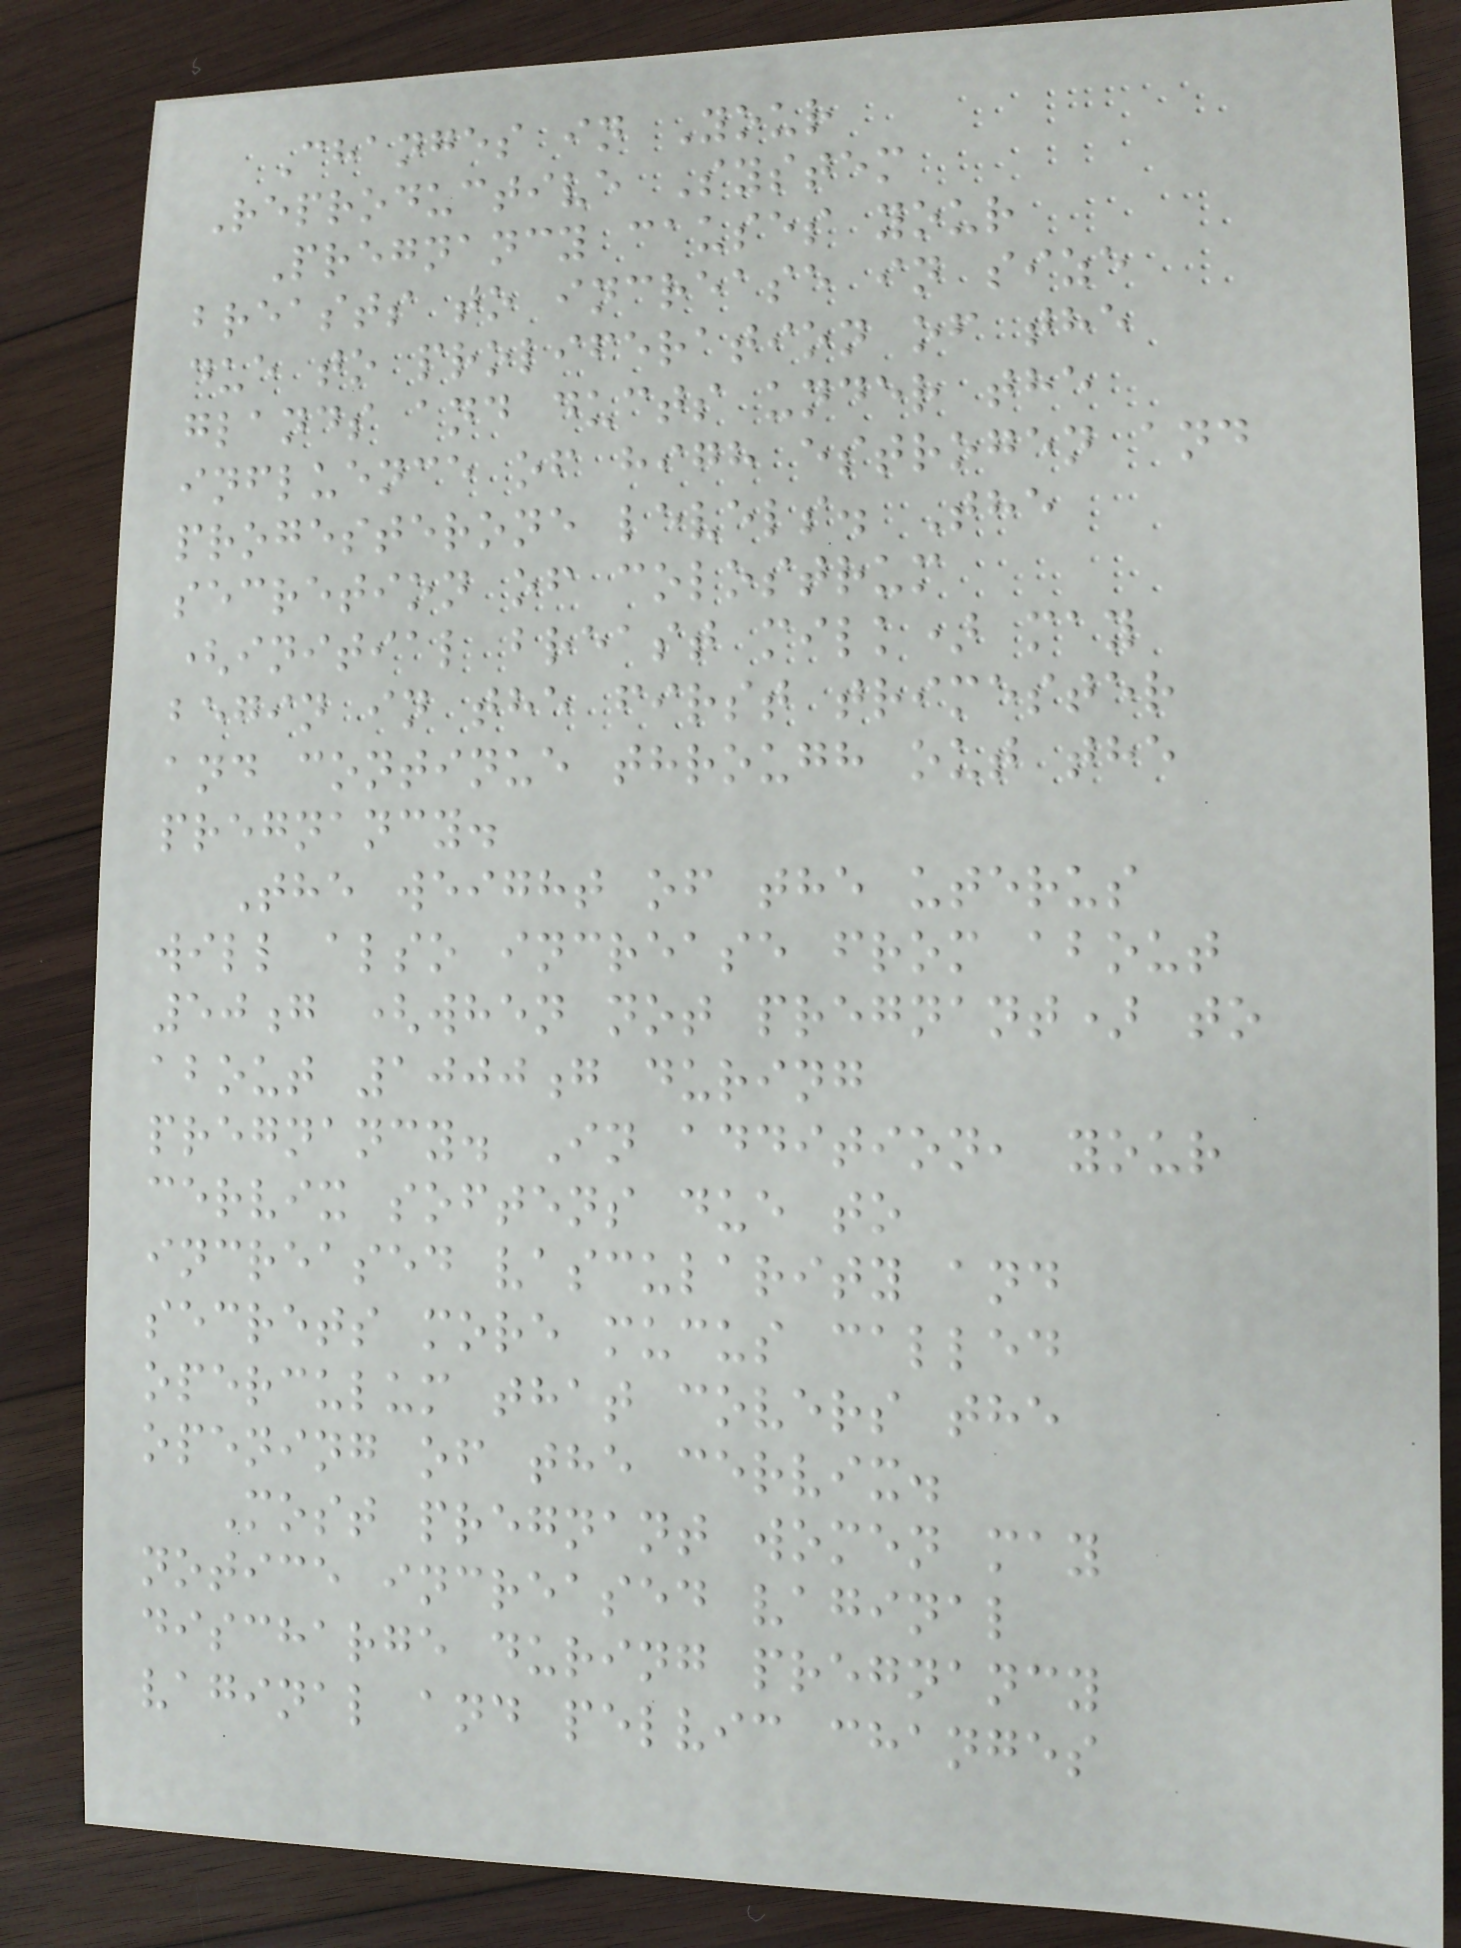Changes in Your
Reproductive System
Pregnancy causes your
breasts to increase in size
due to proliferation of the
glands and ducts under the
influence of high estrogen and
progesterone levels. The
secretion of colostrum
(initial breast milk) may
begin in the first trimester
and continue through out the
pregnancy.
The weight of the uterus
will also increase from about
50g (when not pregnant) to
about 1000g during
pregnancy. In addition, your
cervix softens due to
increased vascularity and
secrets more mucus called
operculum that covers the
opening of the cervix.
Most pregnant women may
notice increased vaginal
discharge during pregnancy
vaginal and pelvic changes
